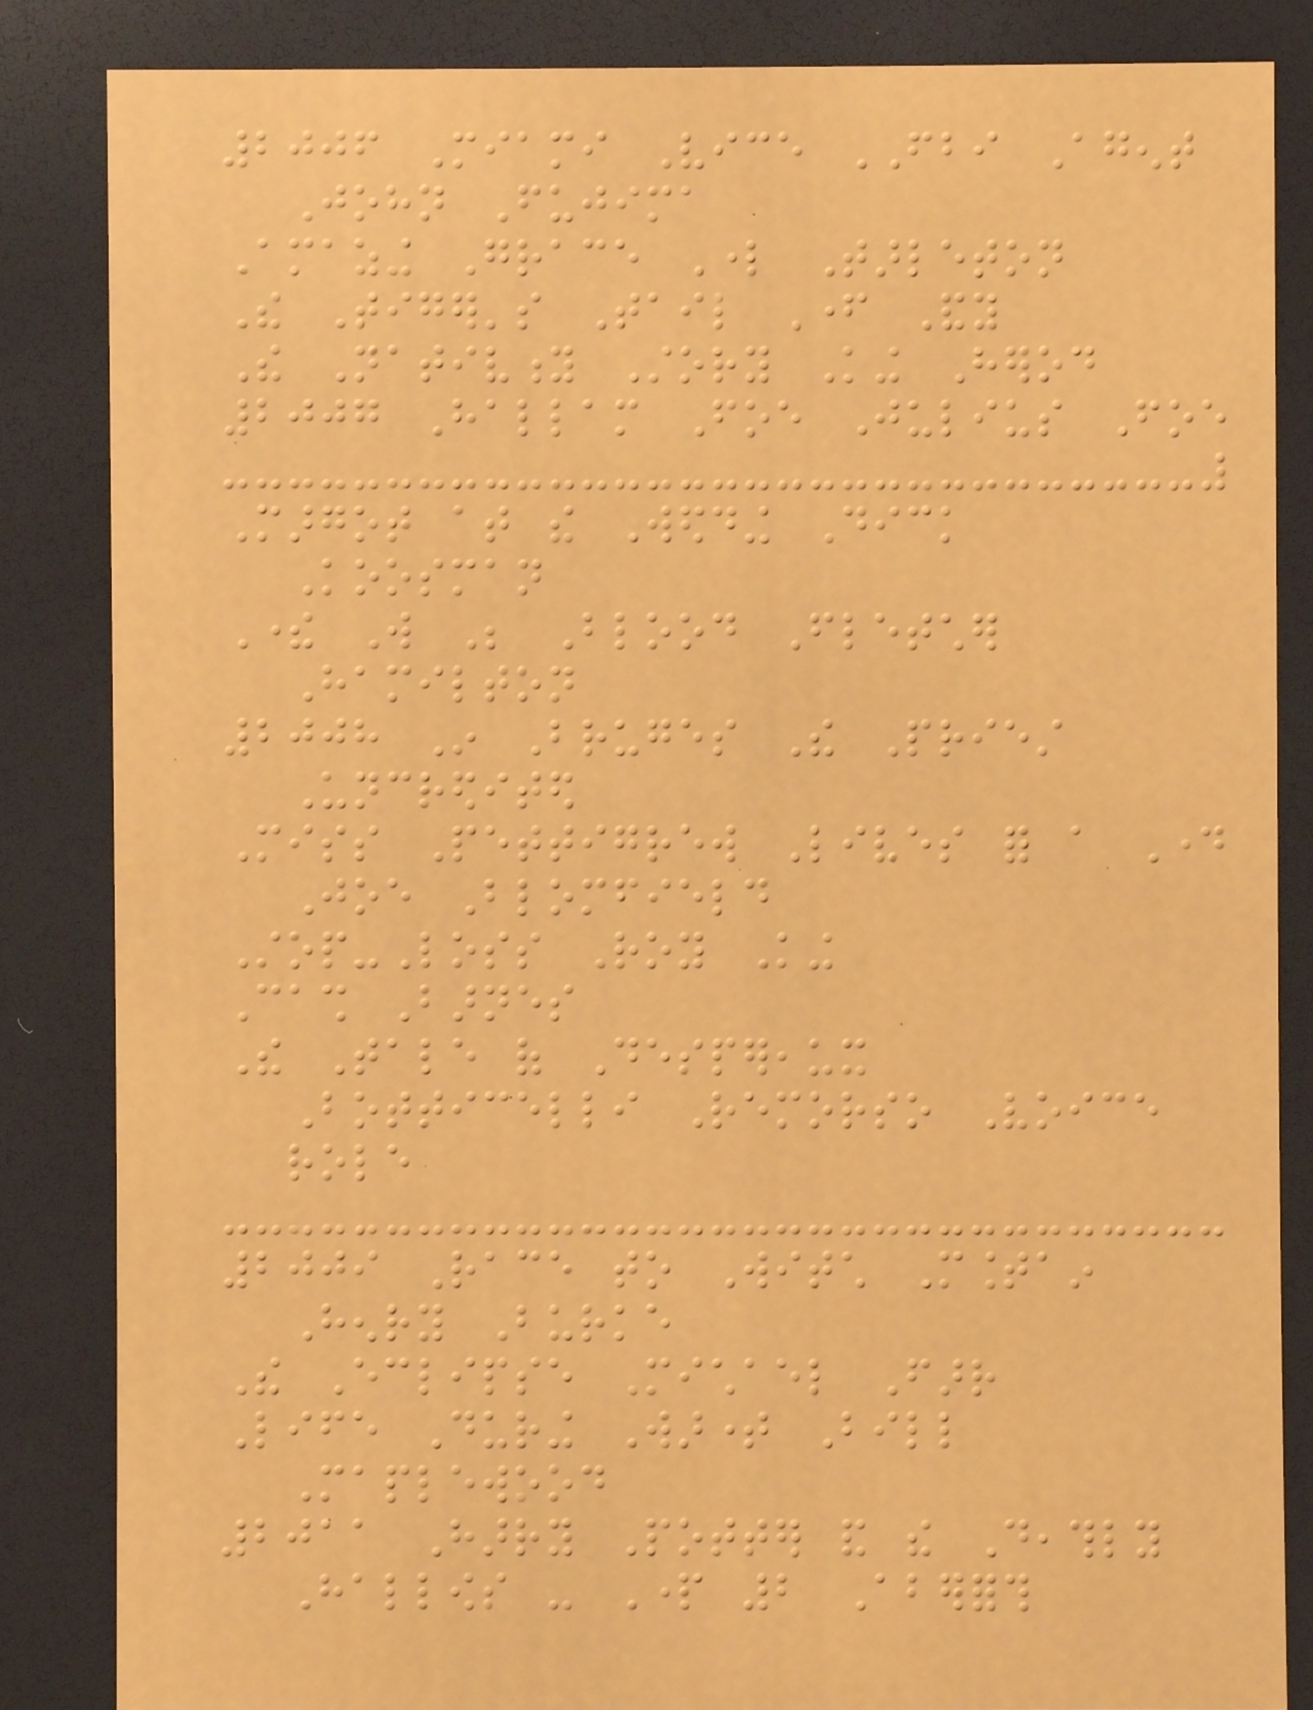2006 Miami Vice FBI Agent
John Fujima
Amazing Grace Lord Tarleton
The Tiger's Tail Father Andy
The Nativity Story King Herod
2007 Hallam Foe Julius Foe
Margot at the Wedding Dick
Koosman
There Will Be Blood Fletcher
Hamilton
2008 In Bruges The Priest
Uncredited
Miss Pettigrew Lives for a Day
Joe Blomfield
Stop-Loss Roy King
Cash Barnes
The Tale of Despereaux
Botticelli Remorso Voice
role
2009 Race to Witch Mountain
Henry Burke
The Eclipse Michael Farr
Life During Wartime Bill
Maplewood
2011 Harry Potter and the Deathly
Hallows - Part 2 Aberforth
